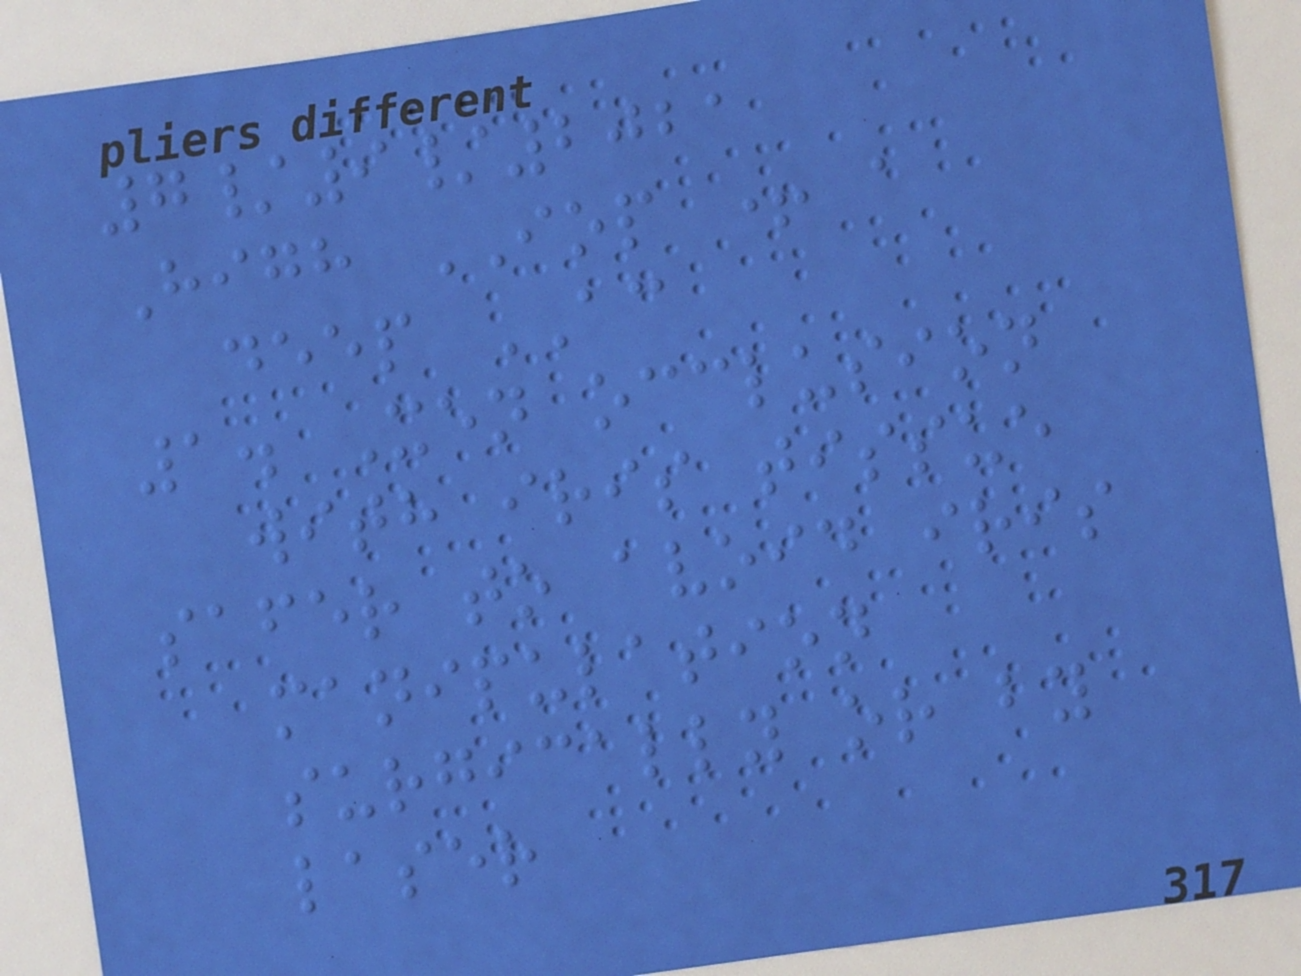7/9/2021
High IOP + a
deep AC
1. Xen occlusion
with iris tissue
safer to avoid iris
manipulation
surgically or by
laser
